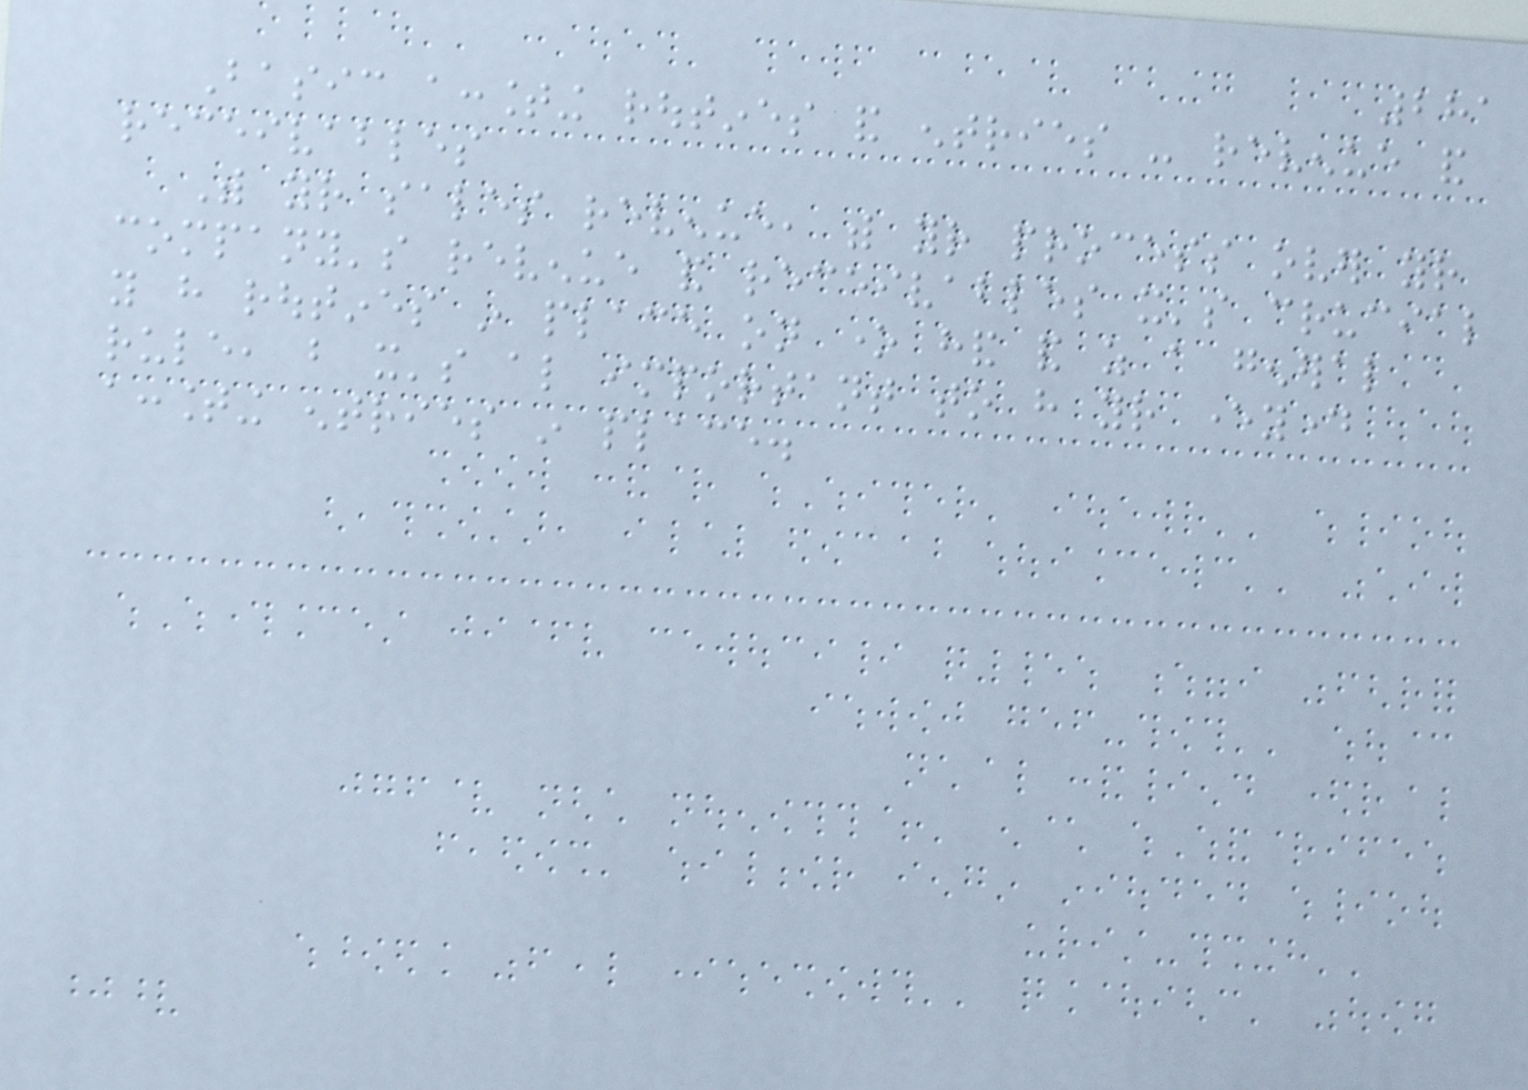281
Basic accounting routines and entries - revenue and
receivables
With your sales revenue, with your process over your
company's revenue and receivables it's crucial
you have routines in place on one hand and as a general
rule, but it's also important to have your everyday
accounting entries in place.
